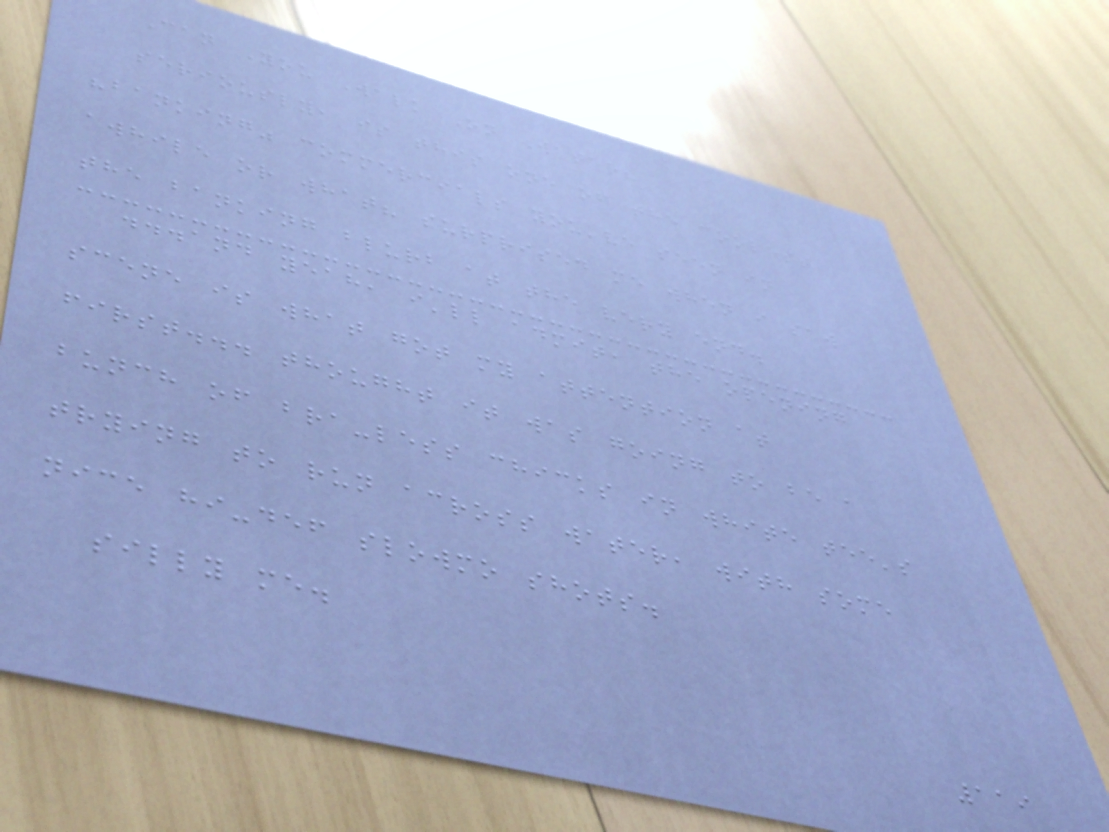Can You Walk On Water?
seriously, is this one of the coolest
"banking" commercials you've seen in
awhile or what? surprised me when i saw
the banking blurb at the very end.
...and yeah, i'll admit, the opening
scene is what got my attention at
first... thought it was going to be a
bunch of bra-less chicks in white tee's
trying to run across water, with some
nice hi-def slowmo shots.
silly me.
119
